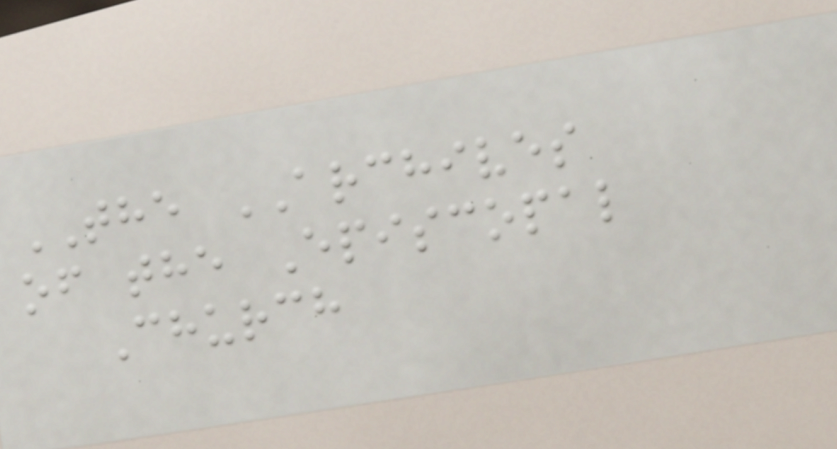THE ARCHIVES
of the Episcopal
Church
